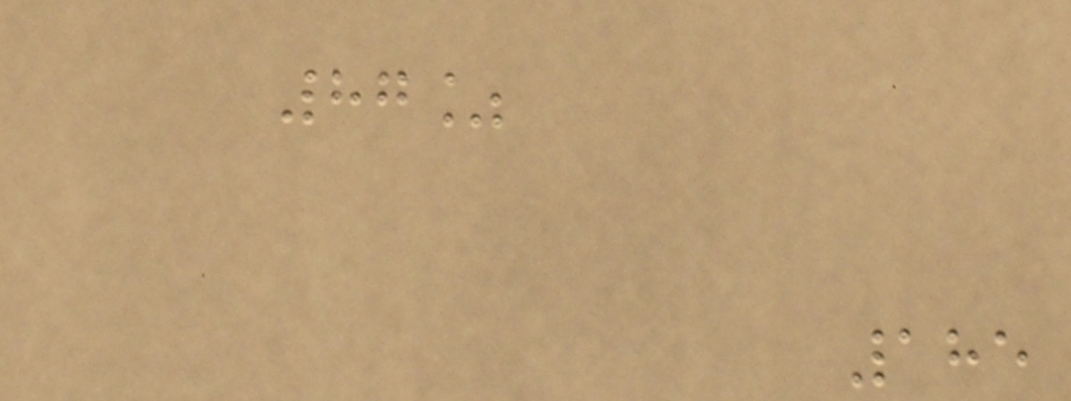87%
185
